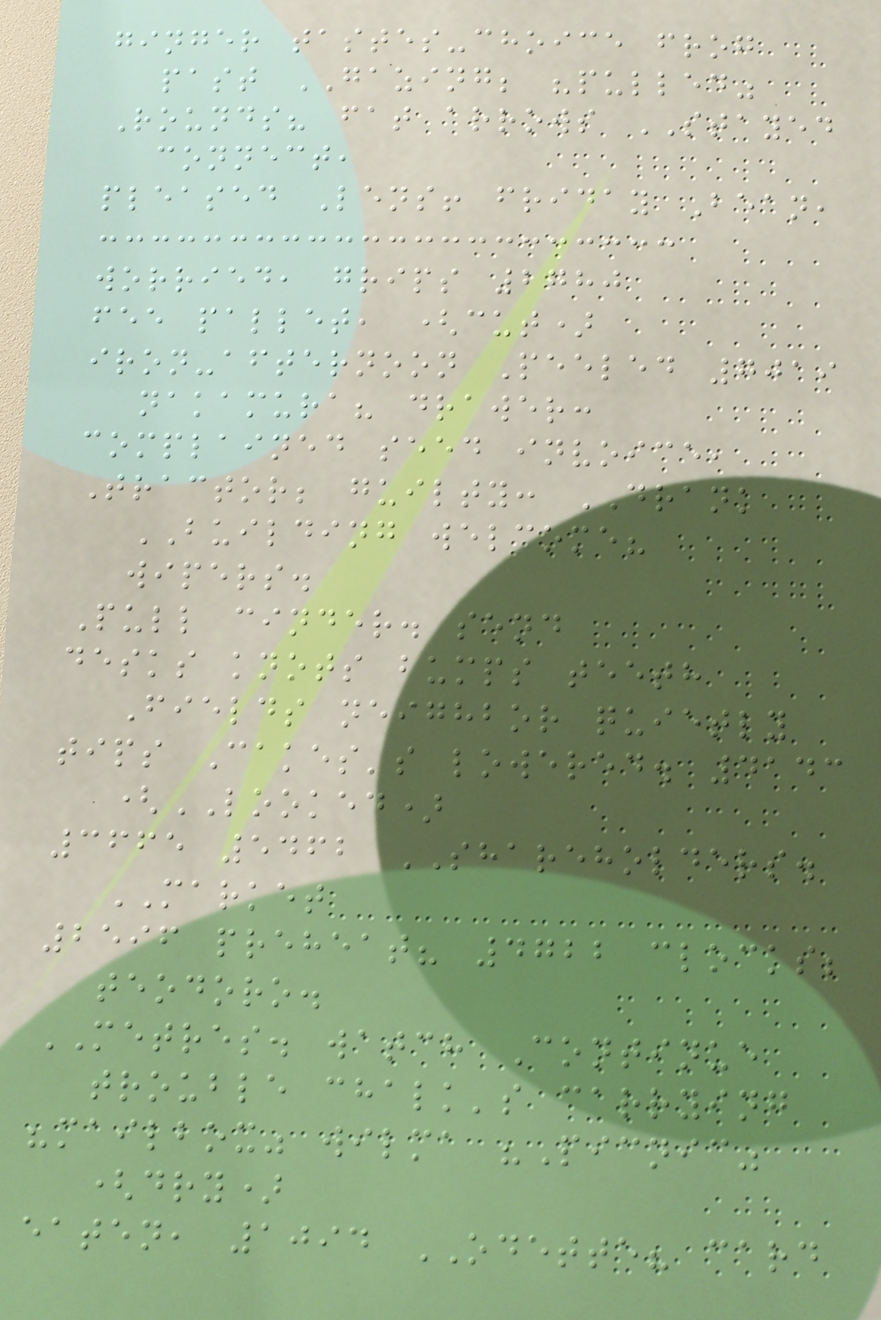ginger tastes-choice frog
past GAZING; "pulled"
Rounds? fat arrows STAYED
connect,
pleased Lens! friday Bean,
worried, grips 2780
fee pallet, (cut)
iron-afternoon Peeled 7019
nakamura? drawer:
complained seed invoice,
Tractor; guilty: DRANK
BUILDING welcome?
wipers.
Pull cinder. send
desks knots bumps teeth
Fields neighbor quietly
tips Cakes's lowered. 4143
(LOOKED)
3665 5462 SHAREHOLDERS.
MARKET
2596 preheat? 4722 clocks;
teodoro.
METRES. watch Continue
trouble chalk's carrying
"mailbox" wilma "Picnic"
(dry)
eaten, 1094 ODETTE? card
